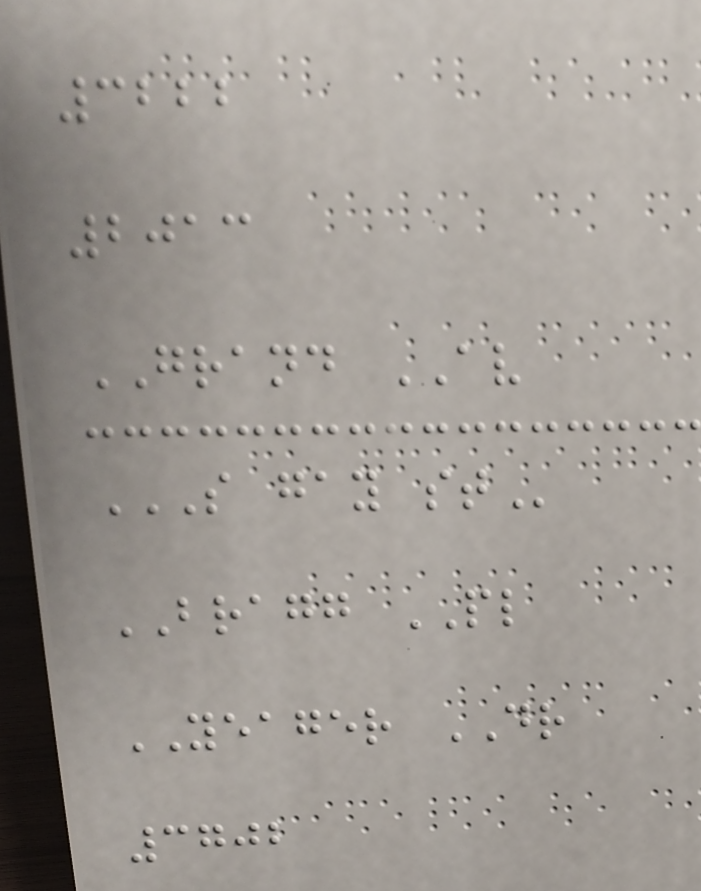3222
2013
GRAND AV
S GAY ST
BRAGG PL
YEAGER DR
3702
